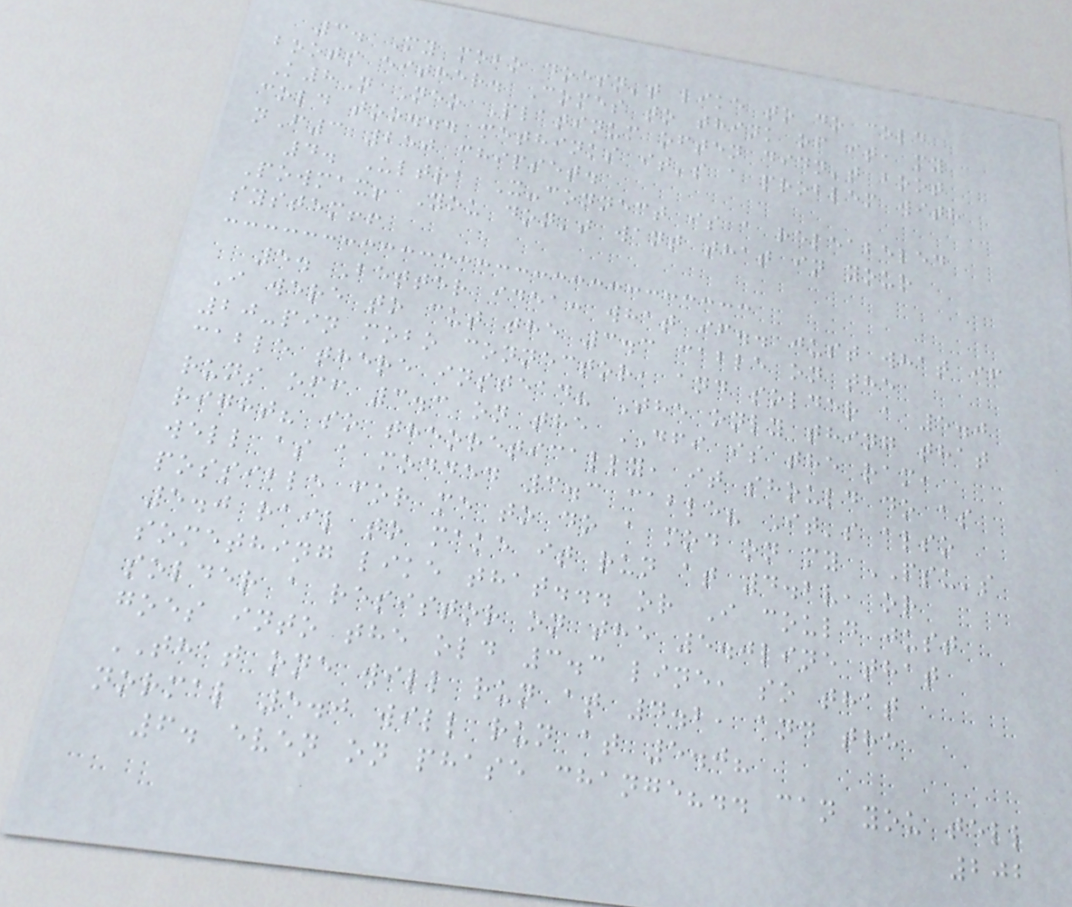3. My mobo doesn't like to do cold
boots either. Comes to think of it, my
K8N Neo Platinum often didn't boot
cold too... methinks it's a problem with
nF3 250 chipset.
4. Ultra X-connect is a releabeled
Powmax! You don't want that in your
system!!
5. Better idea: what if.. just what if
I were to cut the 3.3 cable on the
20-pin mobo connector, and solder a 5.0
cable there instead? The only thing that
runs off 3.3 on the DFI is the ram,
right? so theoretically, it should do as
well as a modded 3.3 cable? It's also
possible for me to do a mod on my PSU's
5.0 rail to make it run at 4.2v, or
something like that... or I could just
solder a resistor on the 5.0line that
goes into the old 3.3 line, so that
THAT one will run at 4.2, and the
normal 5.0 will run at 5.0?
6. even on phase change?.. can you tell
202
